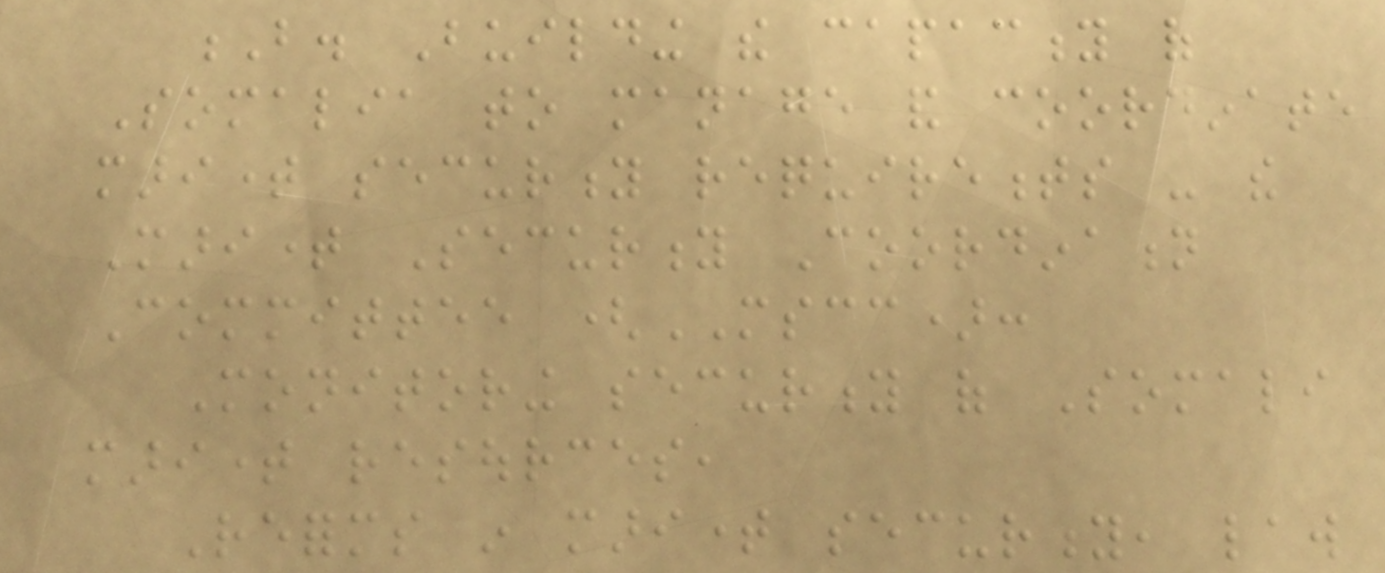B. Building the capacity of
Somalia to manage and coordinate
maritime security requirements - the
Maritime Security Coordination
Committee (MSCC):
Monitoring security of Somali
maritime resources,
Reforms in maritime security, law
